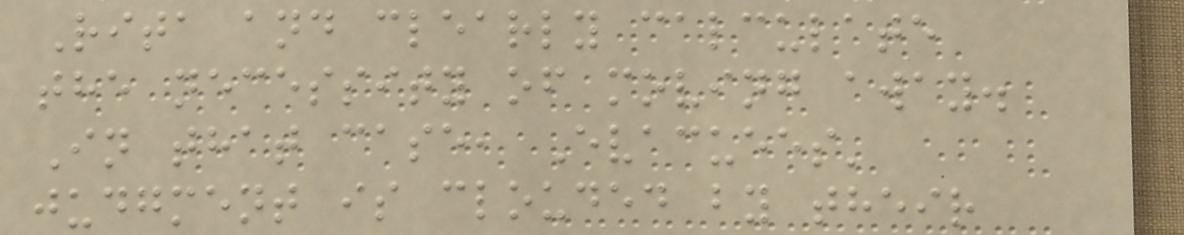Rita and clearly calculate
the necessity of moving away.
In that case, Evacuees'
judgment is clouded by their
